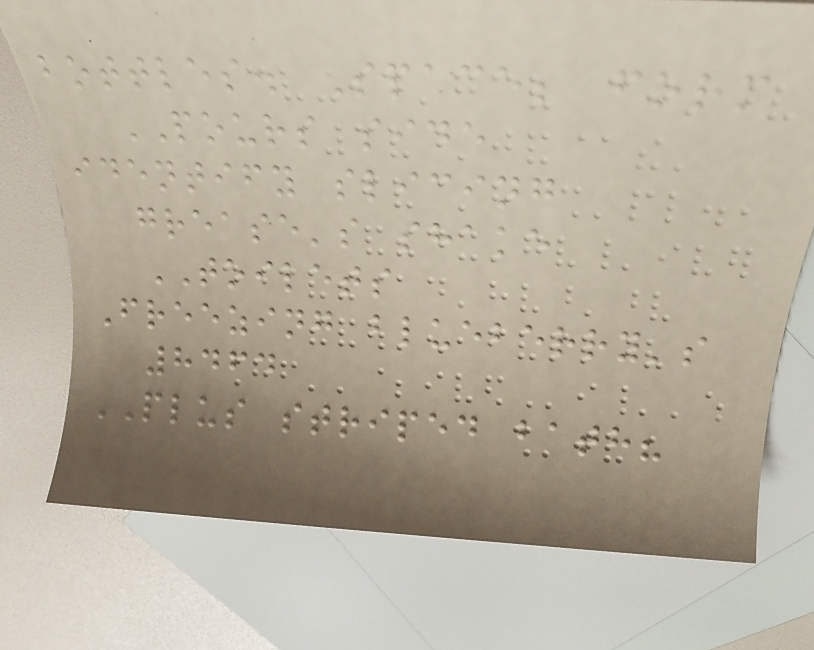bottles. Space; form
POURS side
identify slicing
grease's shake
TOILETS
Freezing blueberry's
8464
PLUS striped bath?
